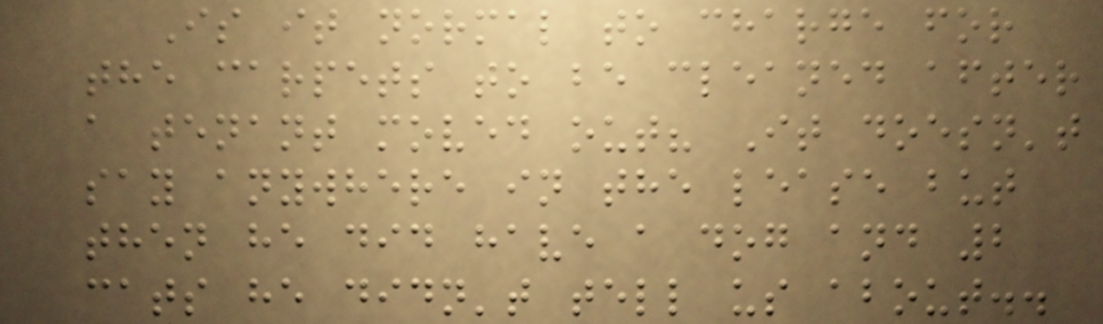Is it normal to charge for
the carpets to be cleaned after
a tenant moved out? It doesn't
say anywhere in the lease but
then he did have a dog and 2
cats he didn't tell us about..
